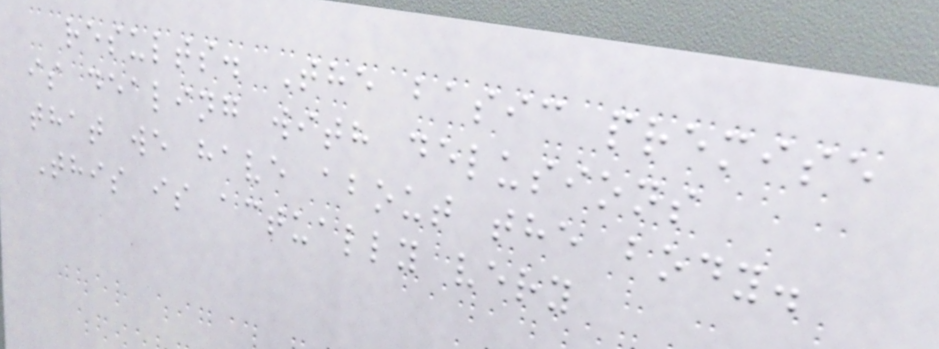results. The basic premise
is dealing with delusions
that we have about the body.
This is actually very
